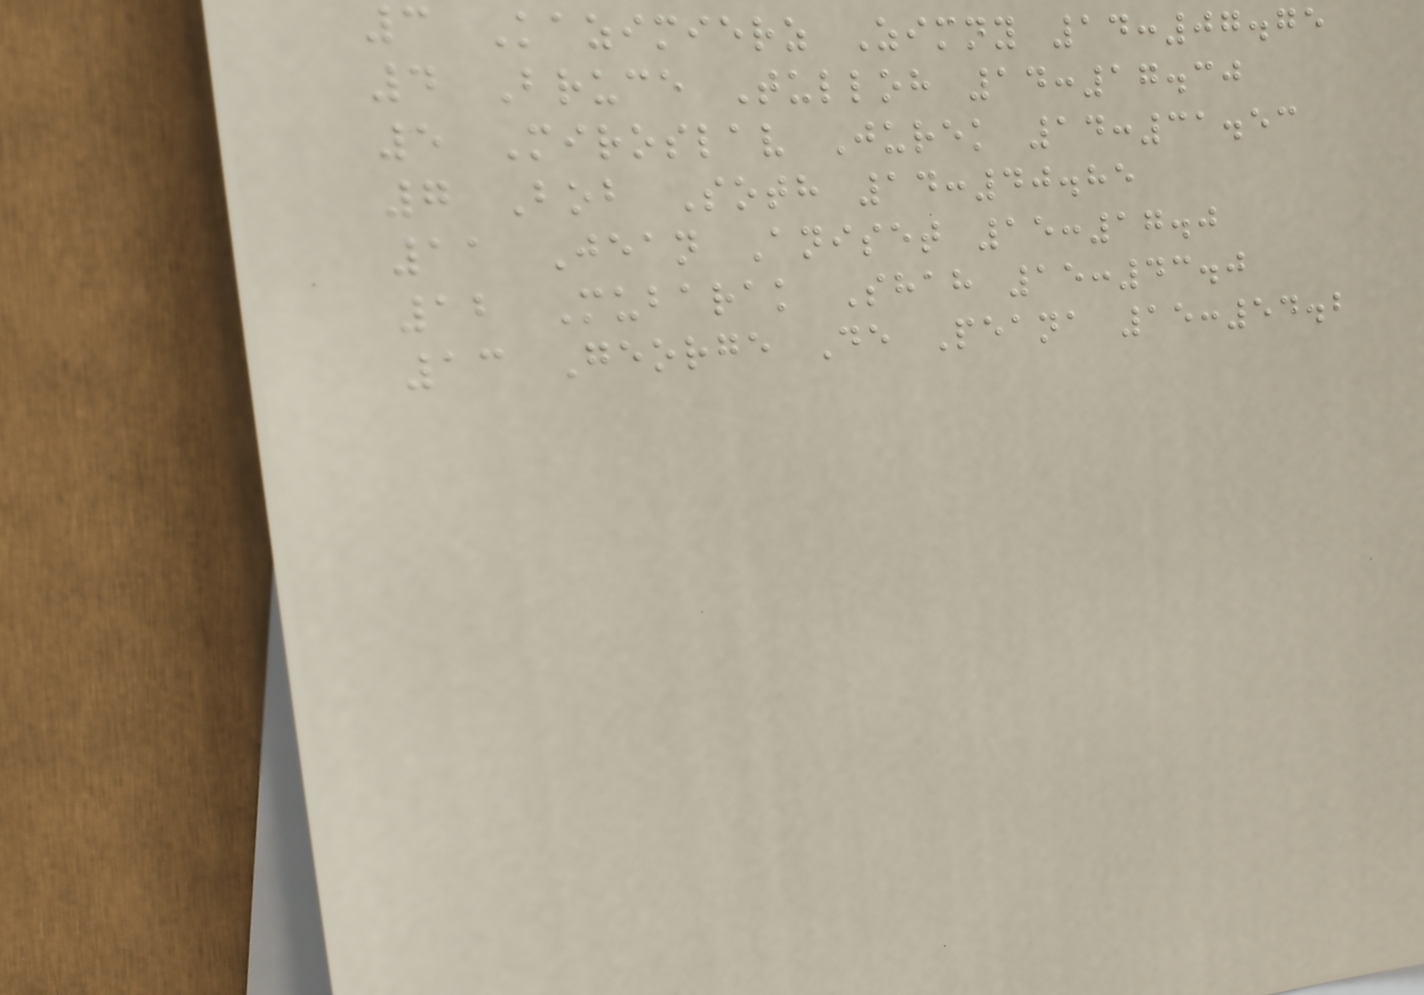3 Kazimierz Zimny 14:07.75
4 Bruce Tulloh 14:17.30
5 Miroslav Jurek 14:31.53
7 Bob Soth 14:40.85
11 Jean Aniset 15:17.0
12 Mubarak Shah 15:43.0
13 George De Peana 15:54.2
